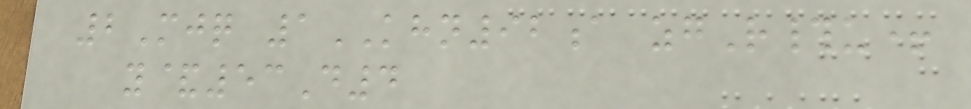2Mjq 1KHN92a zgR#u+
y&53D4
